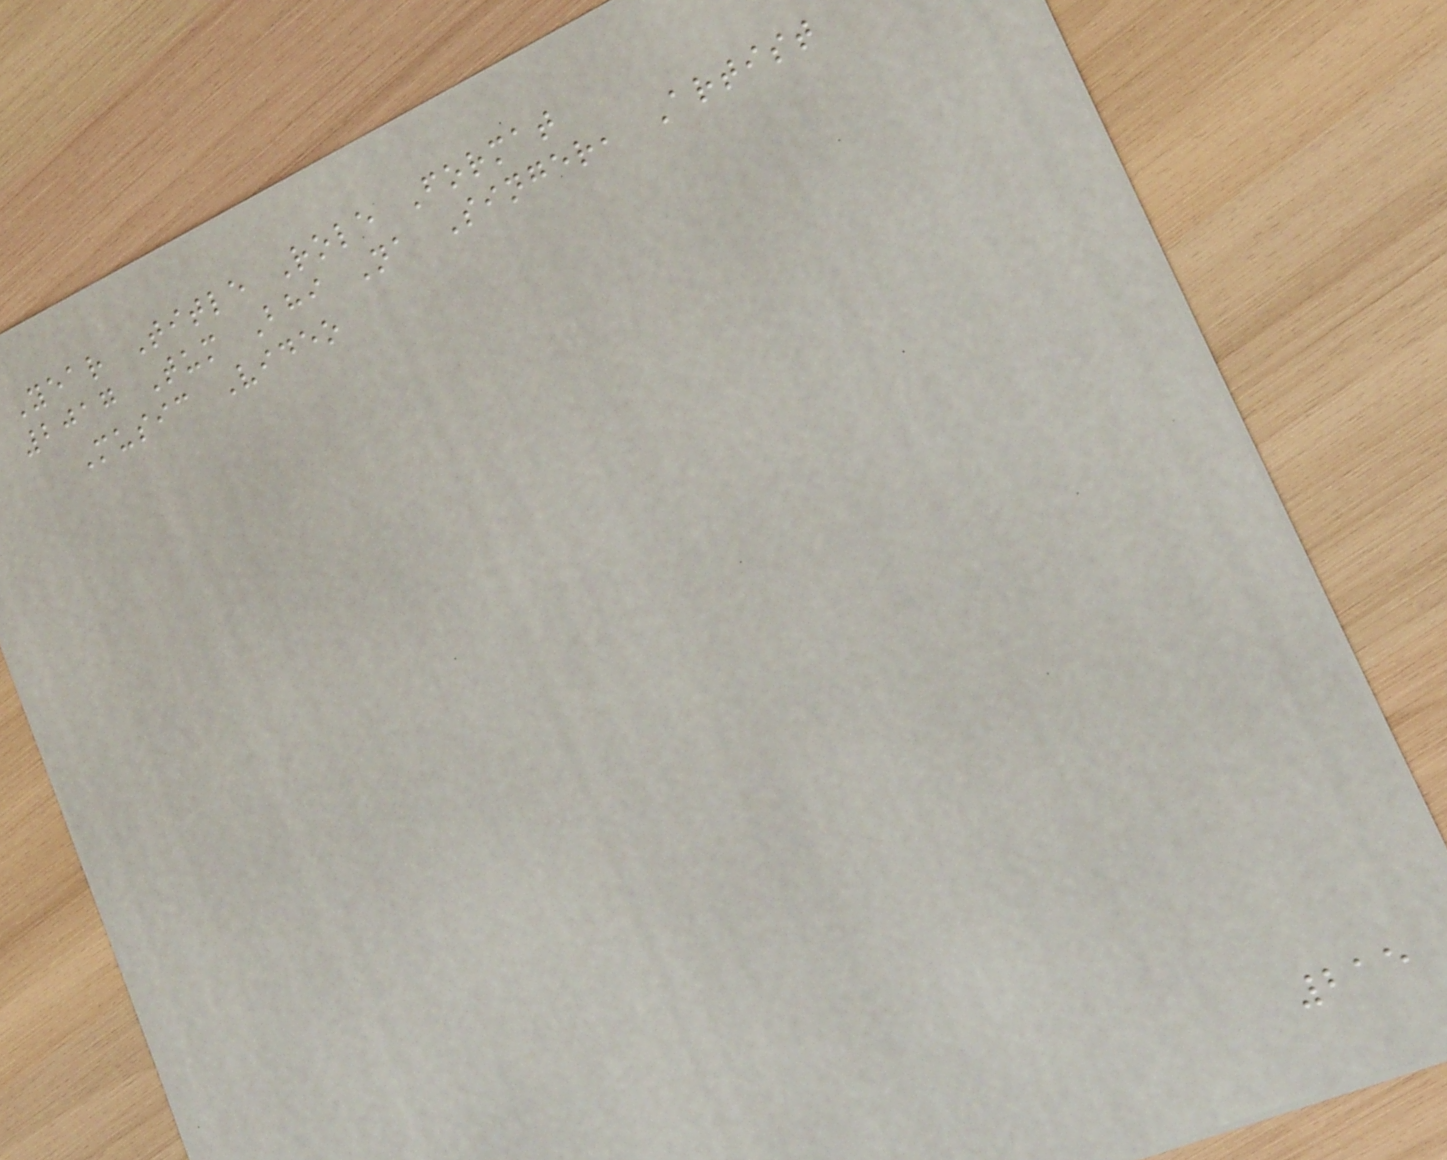Year Title Role Format
2017 Tum Bhi Na Singer, Artist
Music Video
215
